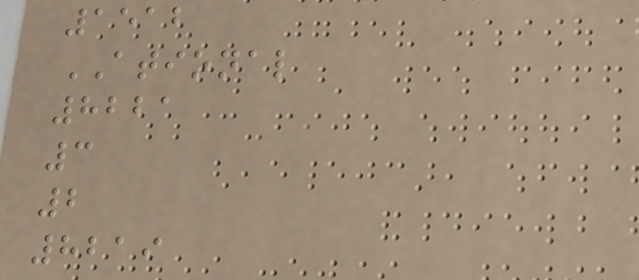1512
ATIONAL
8221
3
2
8219
